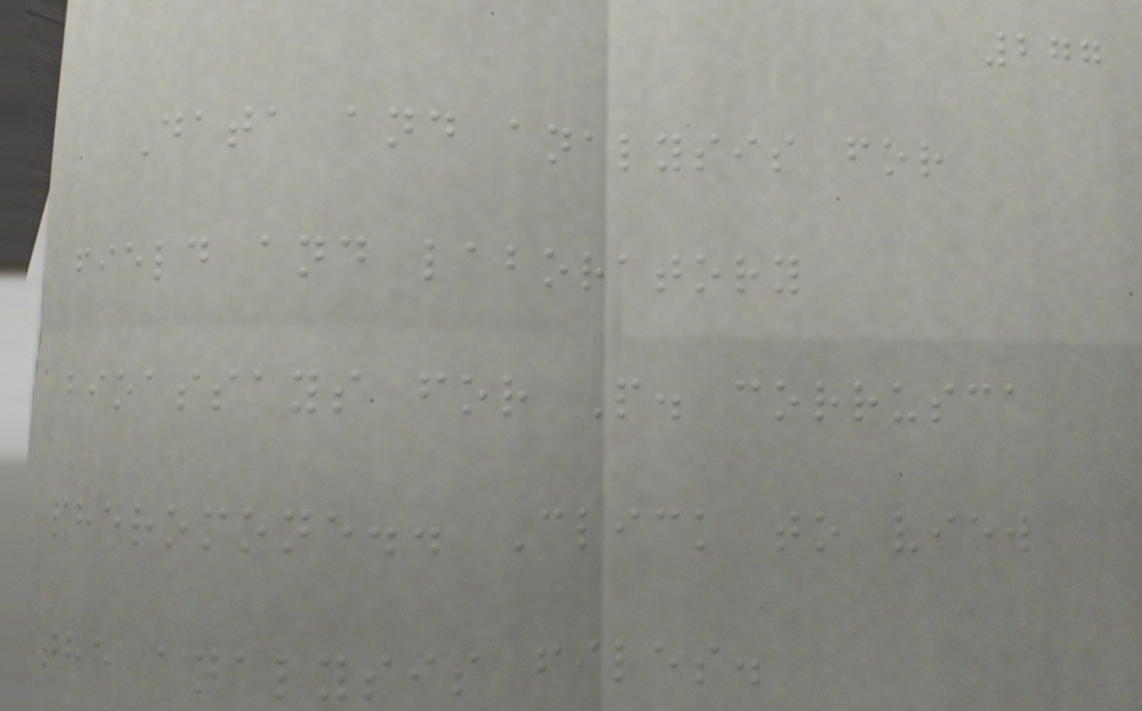277
Data and analysis for
field and laboratory
bioassays for P. corrusca
pheromone.. Click to view
the analysis files.
